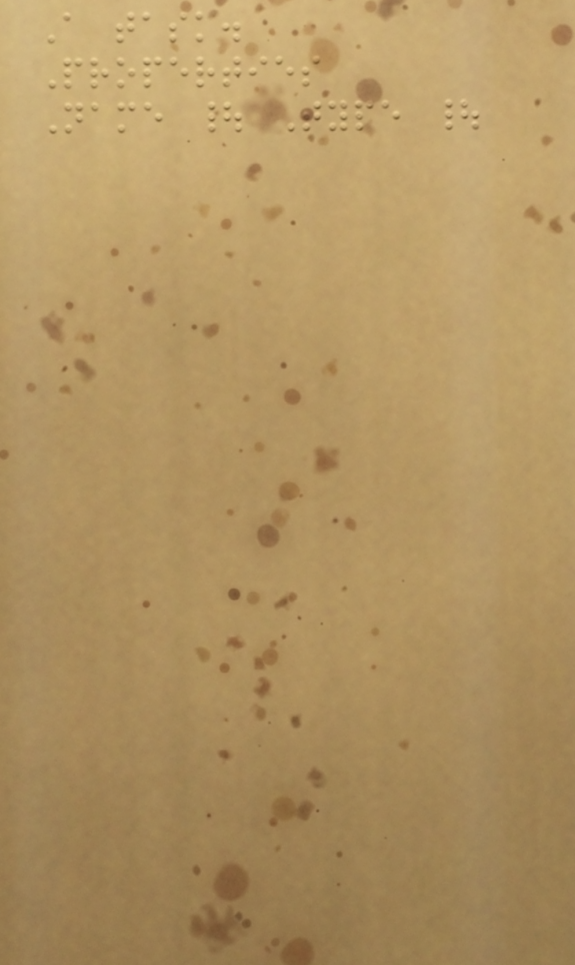A task.
Properties
Name | Type |
